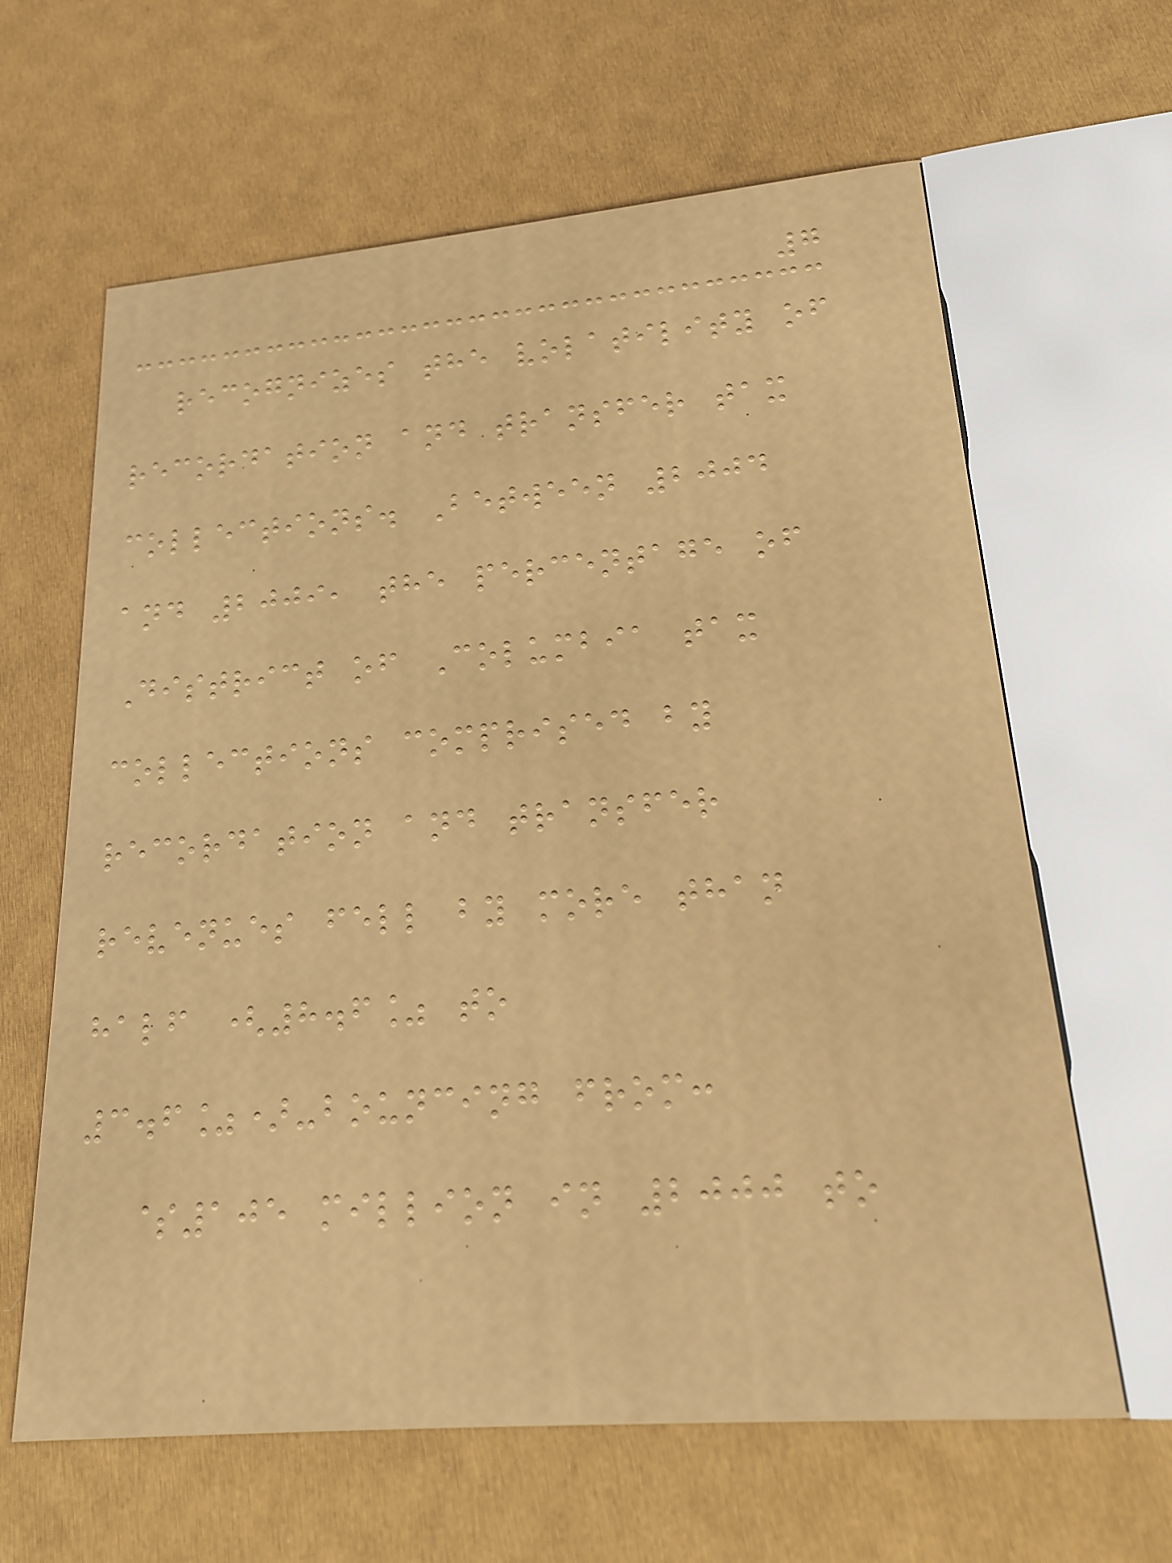7
recognizes the volatility of
recordation and transfer tax
collections. Between 2004
and 2009, the percentage of
District of Columbia tax
collections comprised by
recordation and transfer
revenues fell by more than
half (8.6% to
3.6%)-bouncing from:
$105 million in 2000 to
